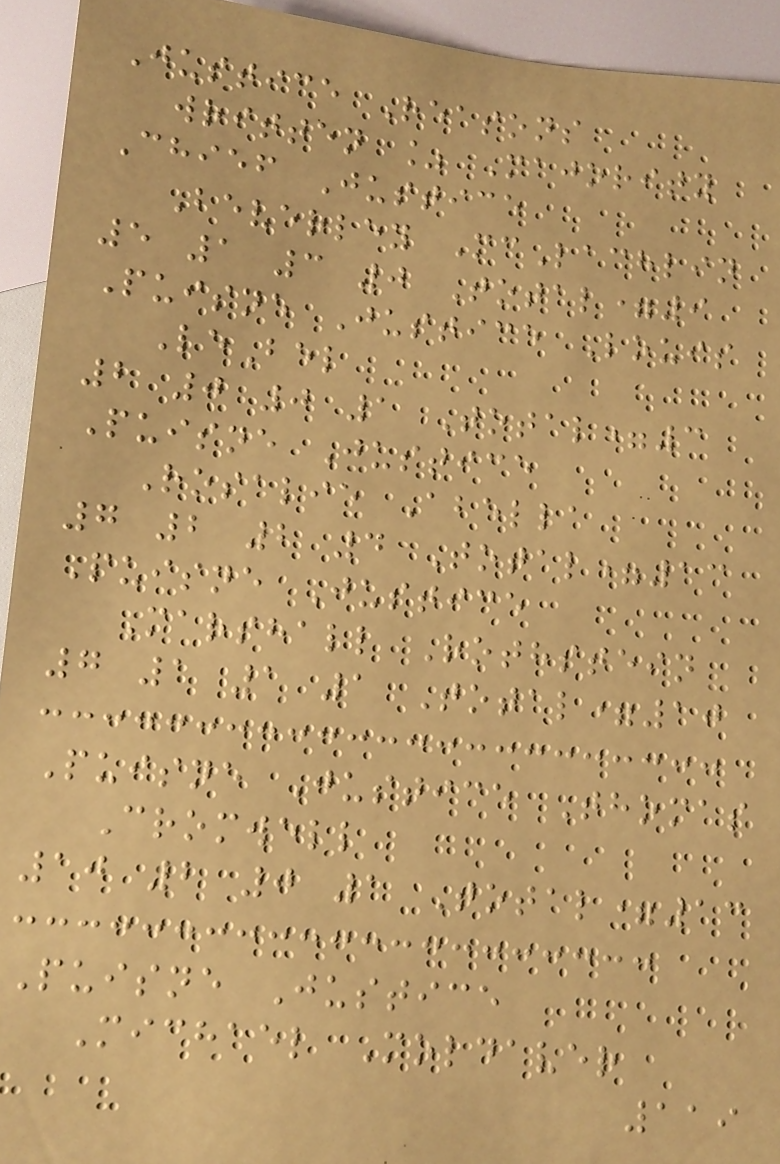Justice Reasons
written % Majority
Chief Justice
Beverley McLachlin
5 1 3 0 Total=9
Puisne Justice Louis
LeBel
2 0 0 1 Total=3
Puisne Justice
Rosalie Abella
7 2 2 4 Total=13
Puisne Justice
Marshall Rothstein
7 1 1 1 Total=10
Puisne Justice Thomas
Cromwell
10 2 0 1 Total=13
Puisne Justice
Michael Moldaver
119
